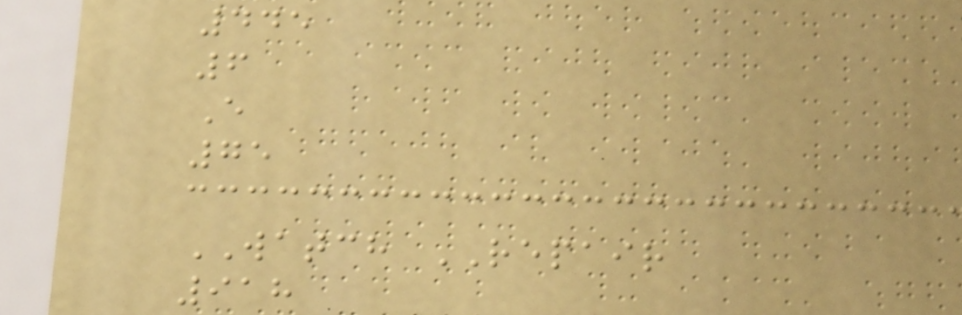445
6
E
75
WATCH REPAIR
918
